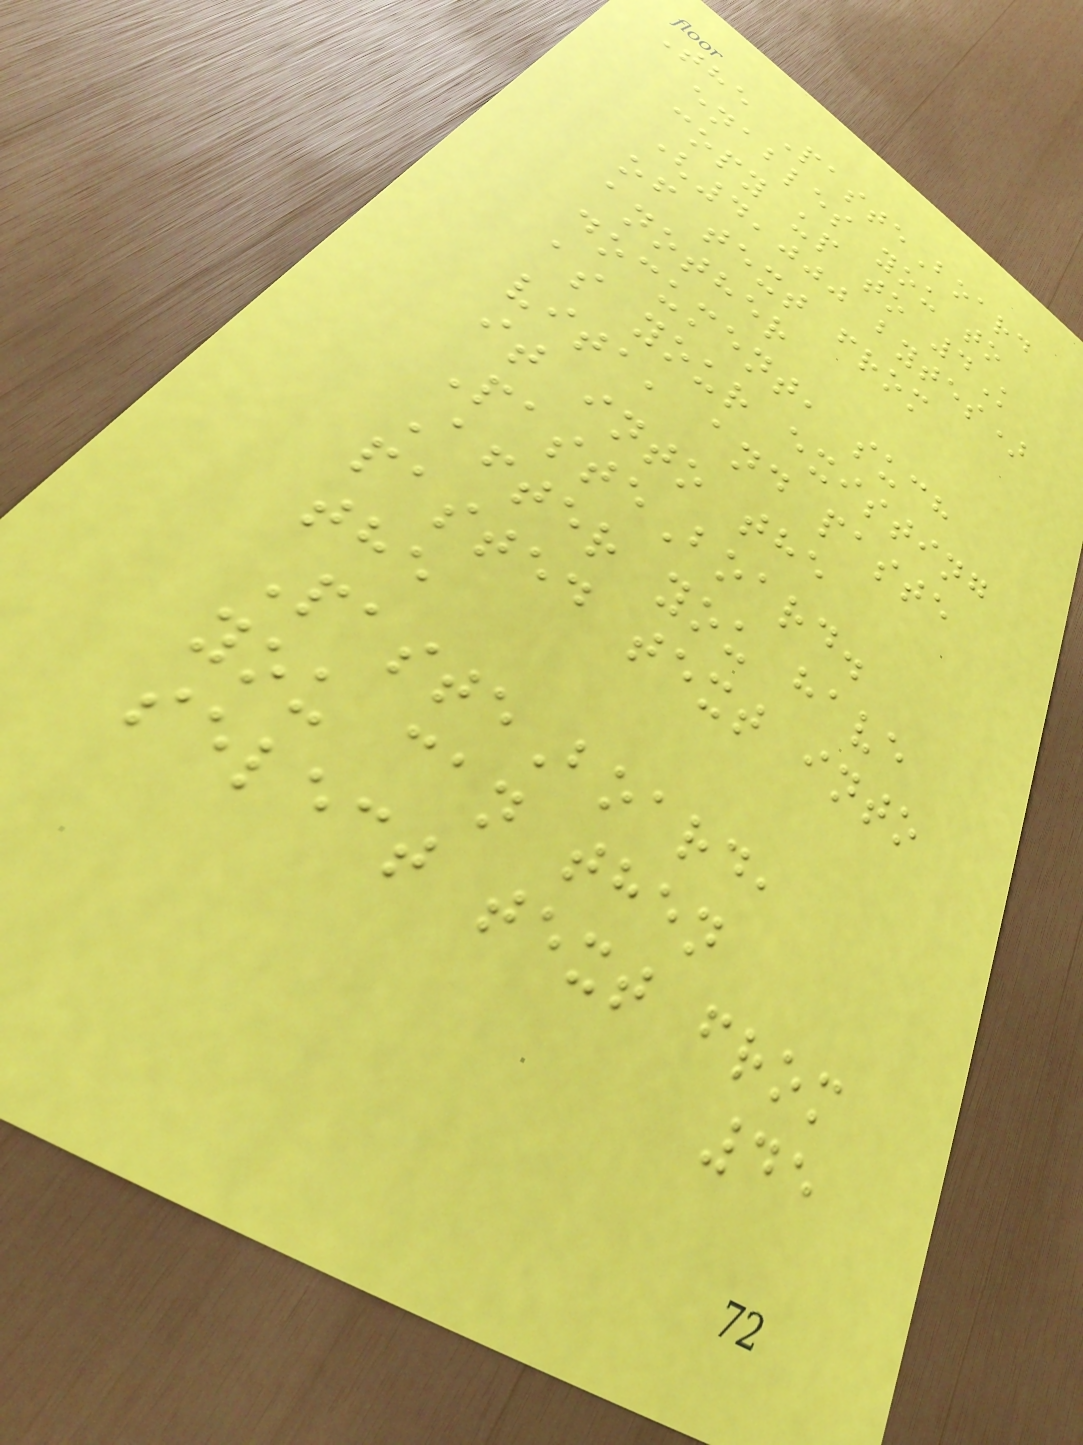The PasteBoard
enables you to
copy up to 4K
(4,000 bytes)
of text from
another
document, such
as your existing
vita, and paste
it into the
PasteBoard.
After you have
pasted text into
the
PasteBoard,
you can then
select text from
45
